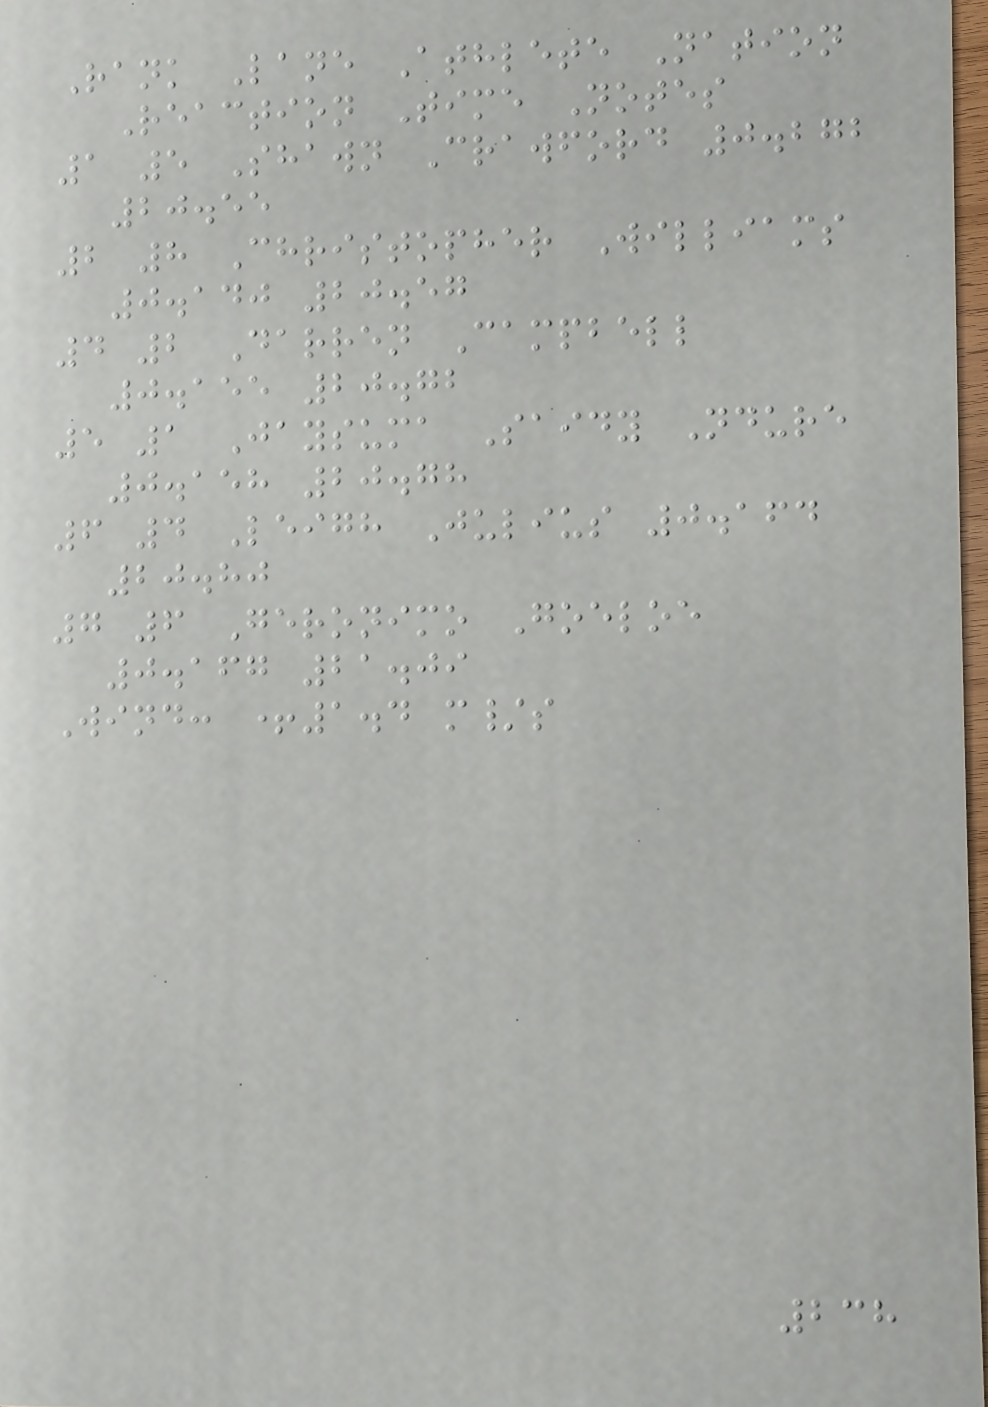Rank Lane Athlete Nation
Reaction Time Notes
1 5 Shawn Crawford 0.272
20.55
2 8 Christopher Williams
0.140 20.57
4 2 Darren Campbell
0.155 20.72
5 1 Jaysuma Saidy Ndure
0.158 20.78
6 4 Leigh Julius 0.164
20.80
7 6 Geronimo Goeloe
0.167 21.09
Wind: +1.4 m/s
238
